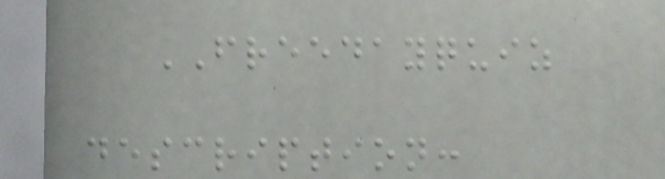FREEDAYQUIZ
description:
